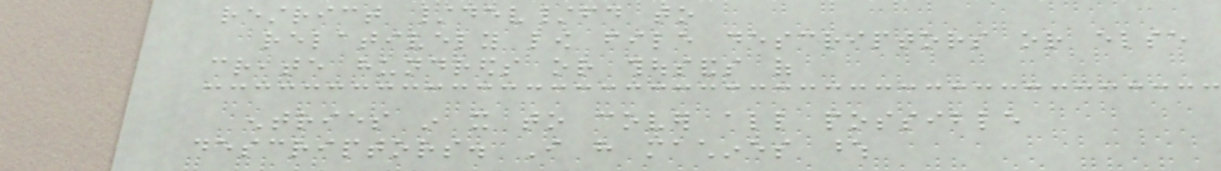restrict /dev/fd to
relatively low file descriptors or else
create hundreds or thousands of
entries in it to cover all possible
descriptors. I have machines whose
